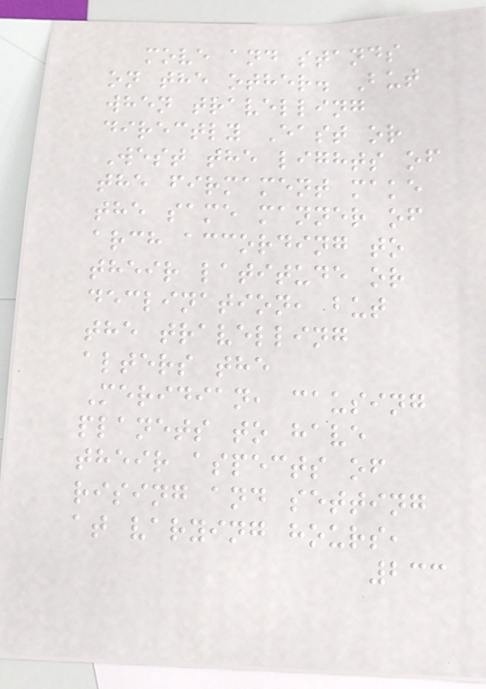move and stands
on the other. But
when travelling
directly East or
West the lights of
the firmament make
the same manner of
arch according to
their latitude or
declination, but
the travelling
alters the
Meridian, causing
planets to have
their aspects of
rising and setting
at varying hours,
233
